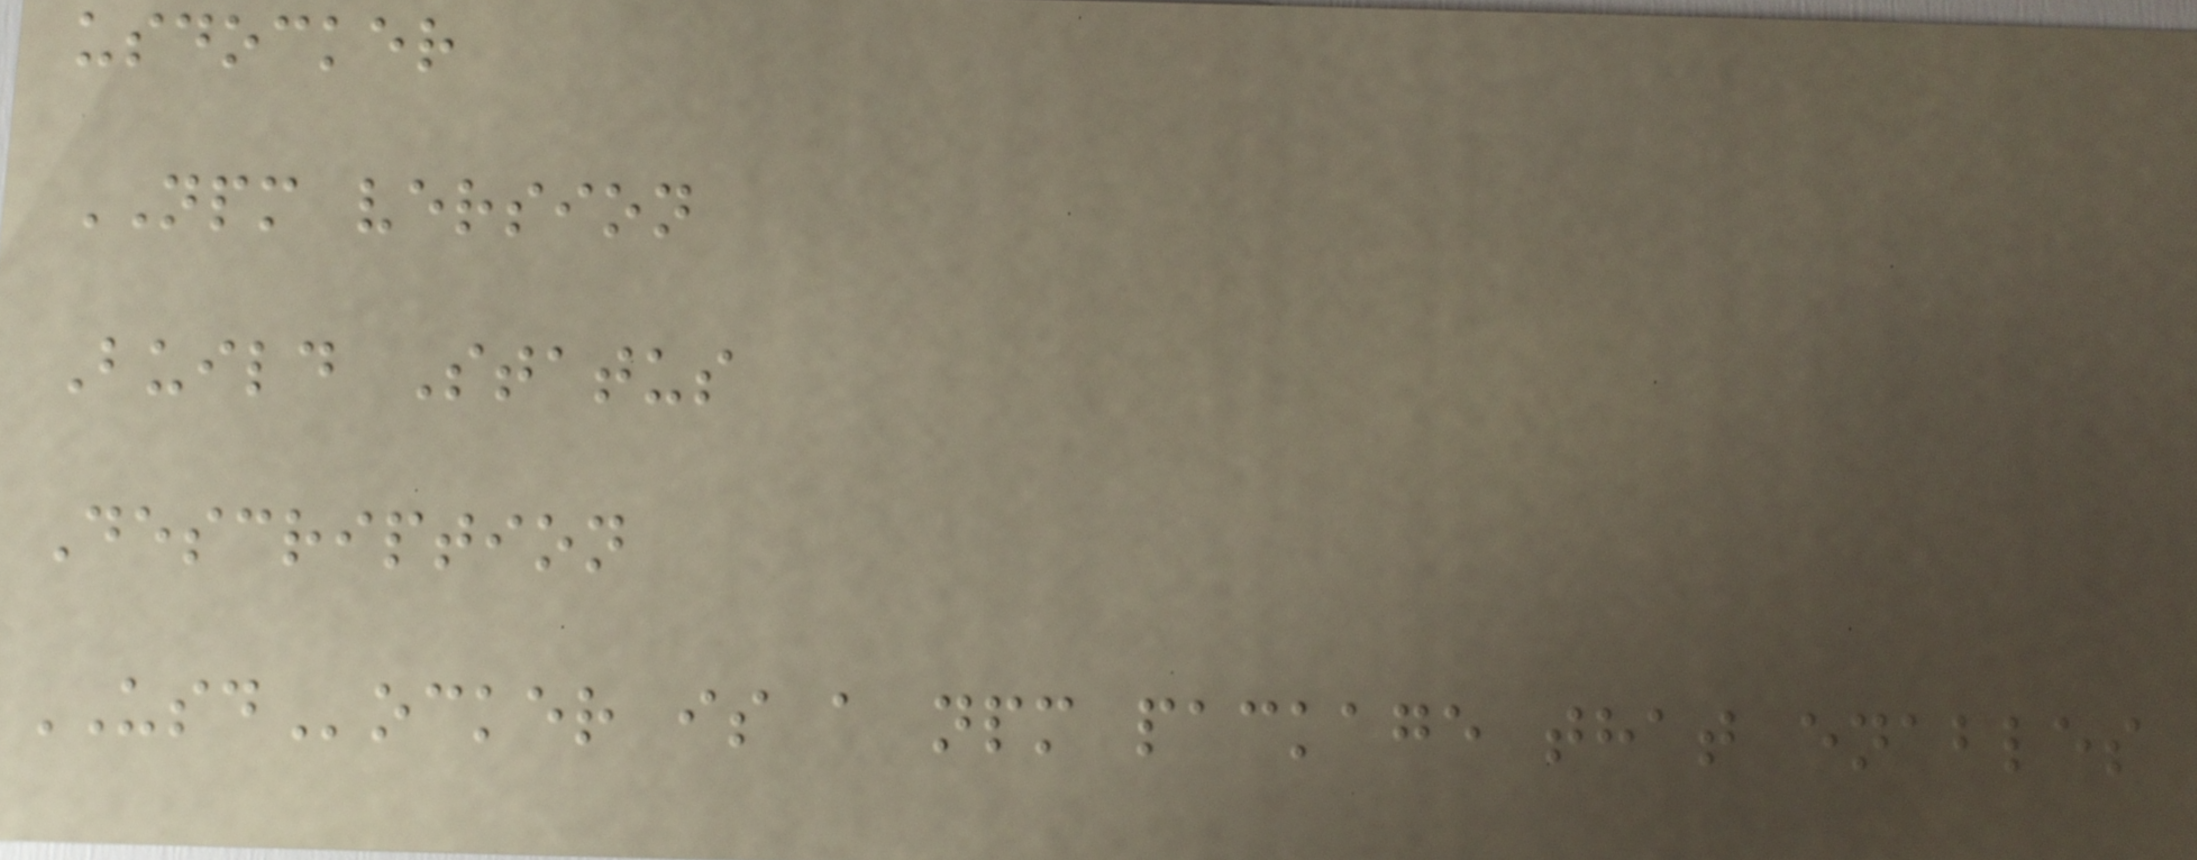usdocker
NPM version
Build Status
Description
USDocker is a npm package that enables
